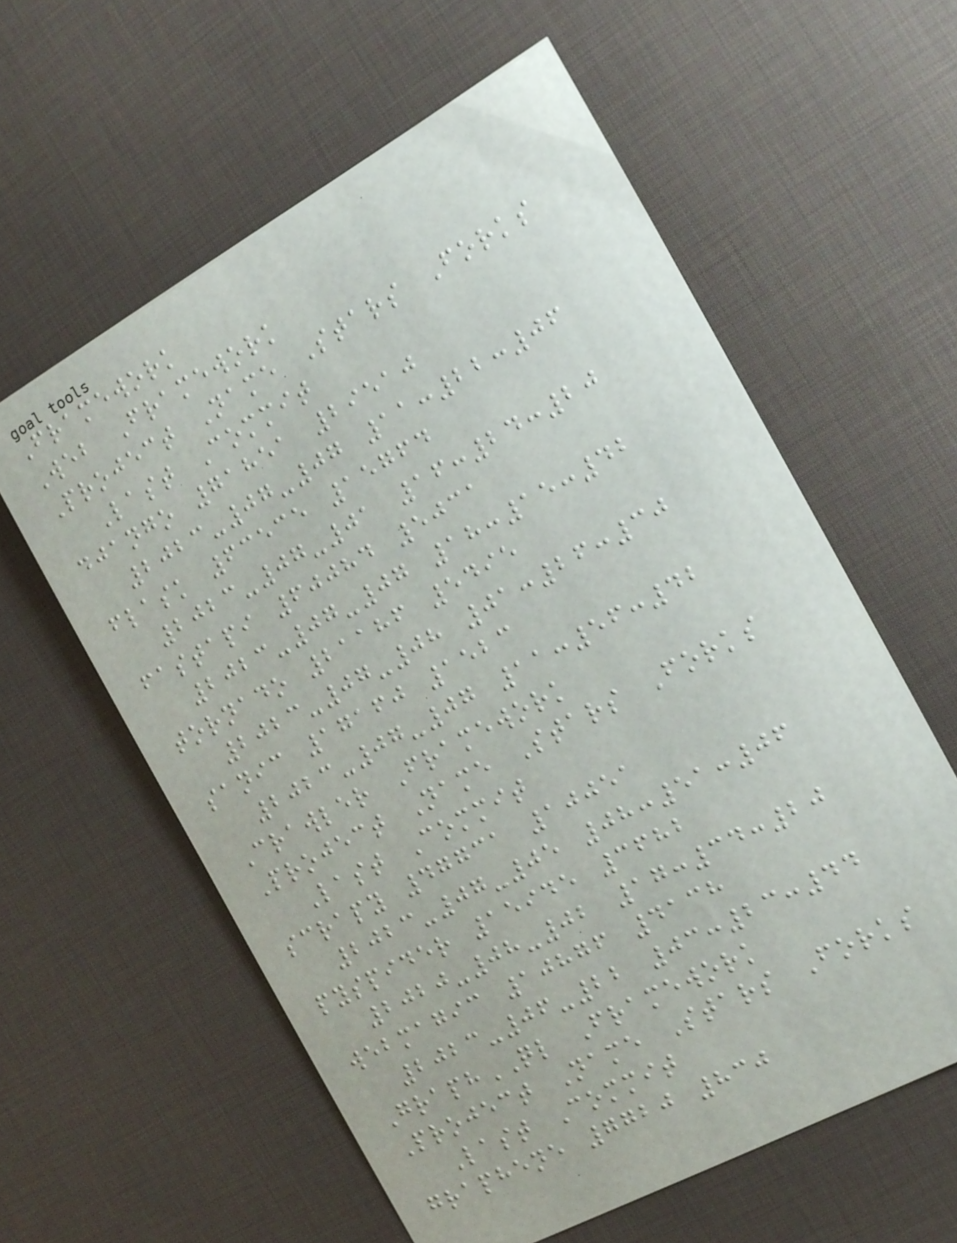Framework
Web Framework
Project Name Stars Forks
Last Commit
django 71851 29510
2023-07-07 11:22:06
flask 63535 15764
2023-07-01 16:24:20
fastapi 60084 5031
2023-07-07 18:15:42
tornado 21186 5495
2023-07-08 01:26:30
sanic 17160 1523
2023-07-07 11:56:42
Crawler Framework
Project Name Stars Forks
Last Commit
scrapy 47731 10051
2023-07-05 08:51:06
pyspider 15945 3682
2020-08-02 17:34:20
webmagic 10876 4138
2023-06-22 03:23:44
GraphQL Framework
Project Name Stars Forks
Last Commit
graphene 7720 830
